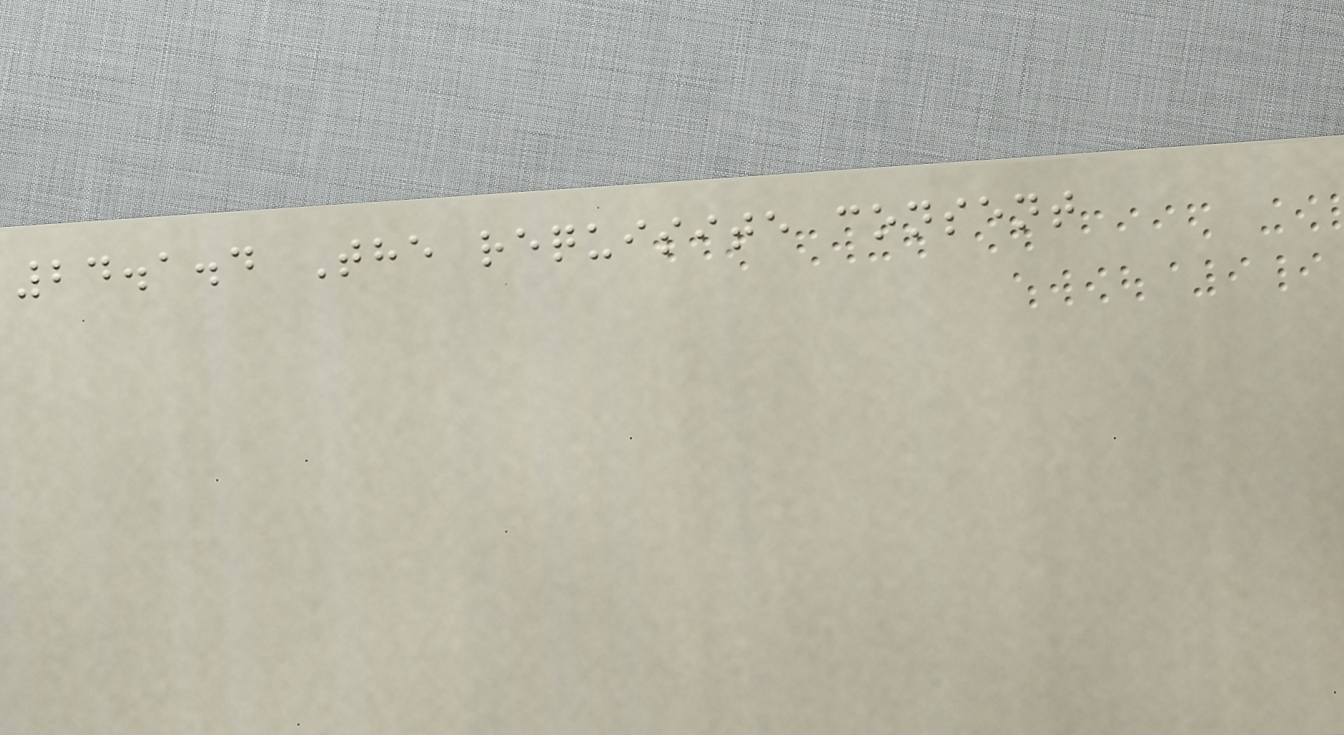24.1.4 The requisite consent
